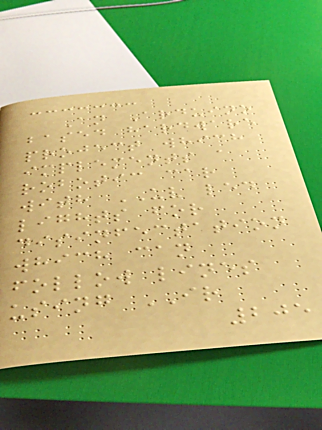An Arduino
based hardware
project which
implements a
robotic car
with UV led
lights for
disinfectation
which can
follow lines
using IR
205
